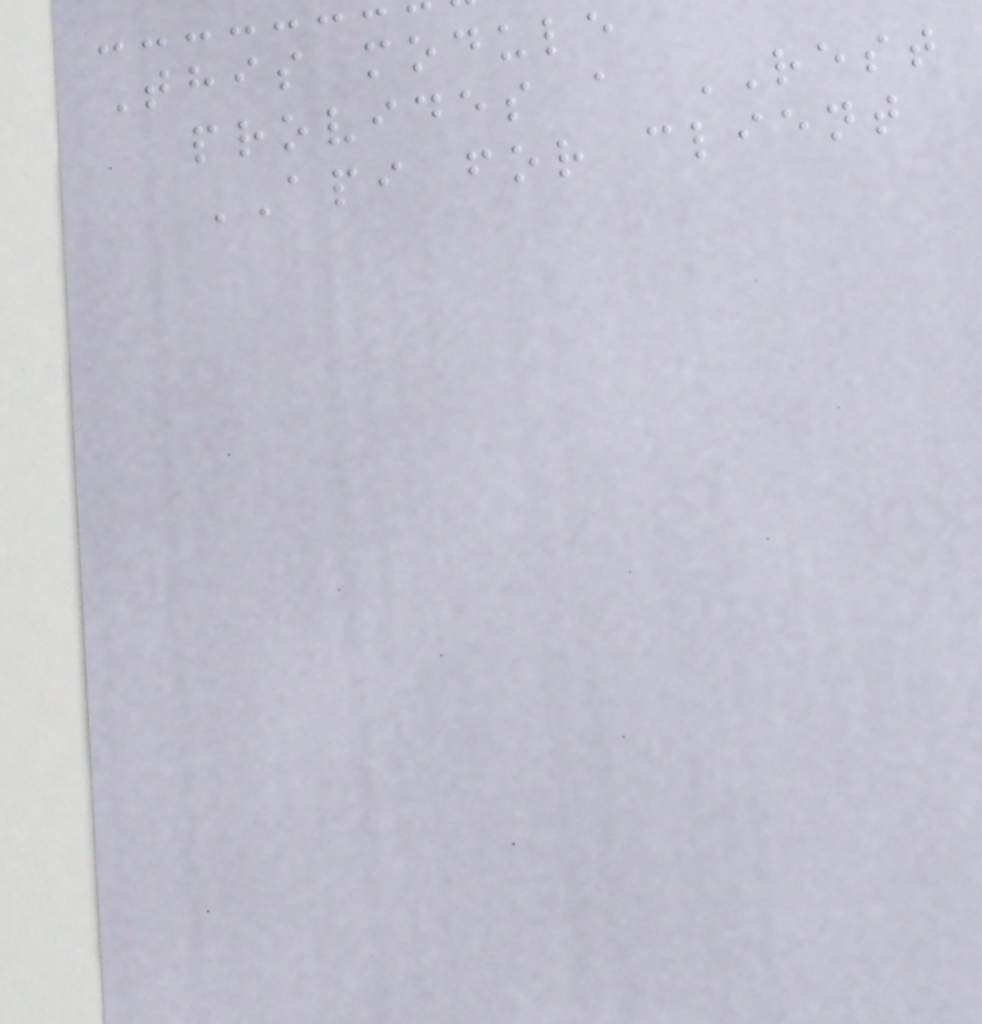This module
provides a REST
API for client
